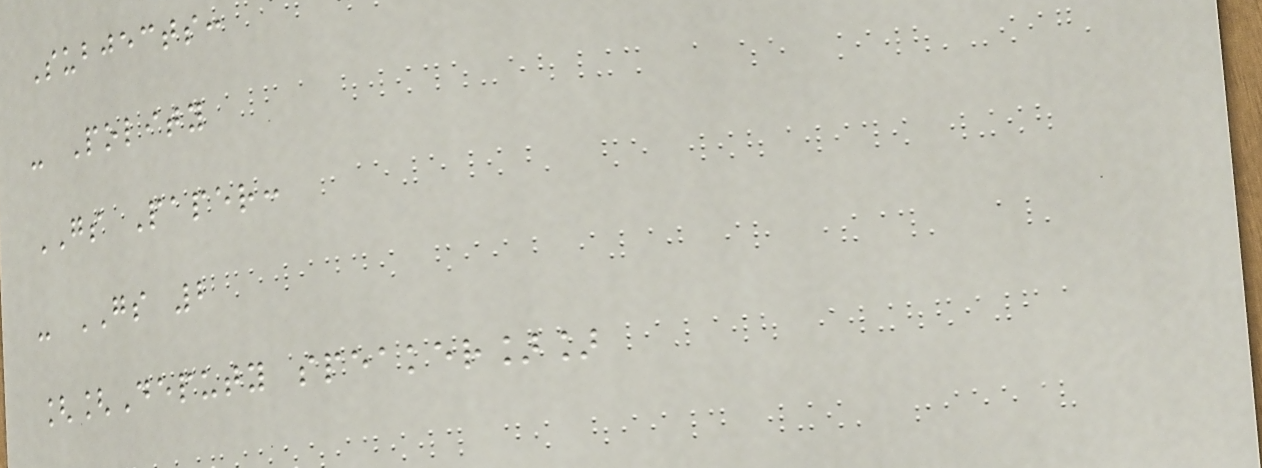Subjects:
- Polity
GS Paper:
- GS 2
[[Deputy speaker]]
